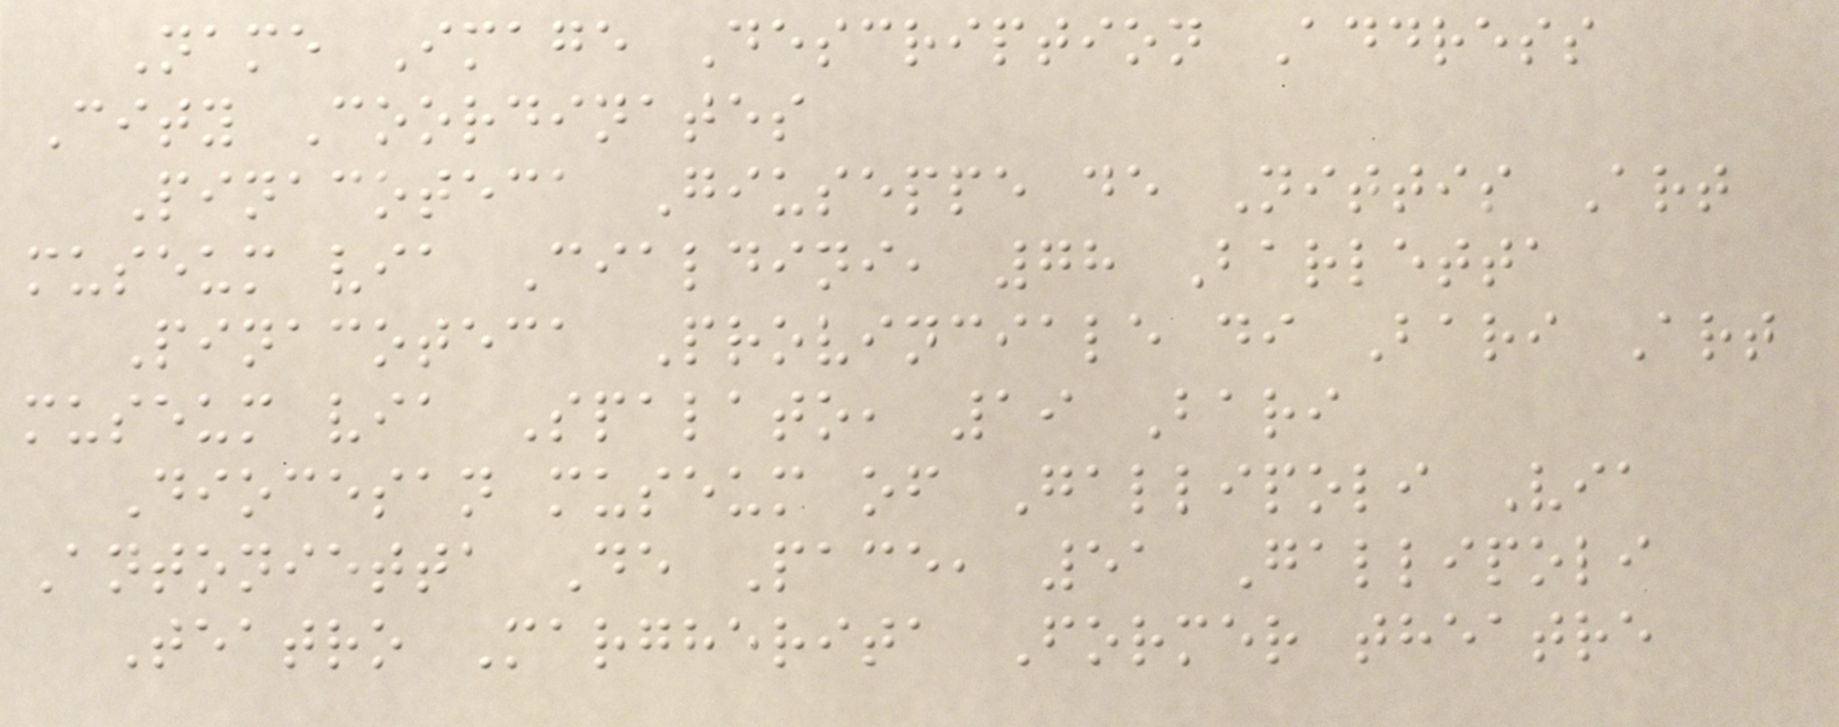Name Image Description Address
City Coordinates
Pinacoteca Giuseppe de Nittis Art
museum via Cialdini, 78 Barletta
Pinacoteca Provinciale di Bari Art
museum via Spalato, 19 Bari
Diocesan museum of Gallipoli Via
Antonietta De Pace, 51 Gallipoli
Teatro Margherita Former theatre
